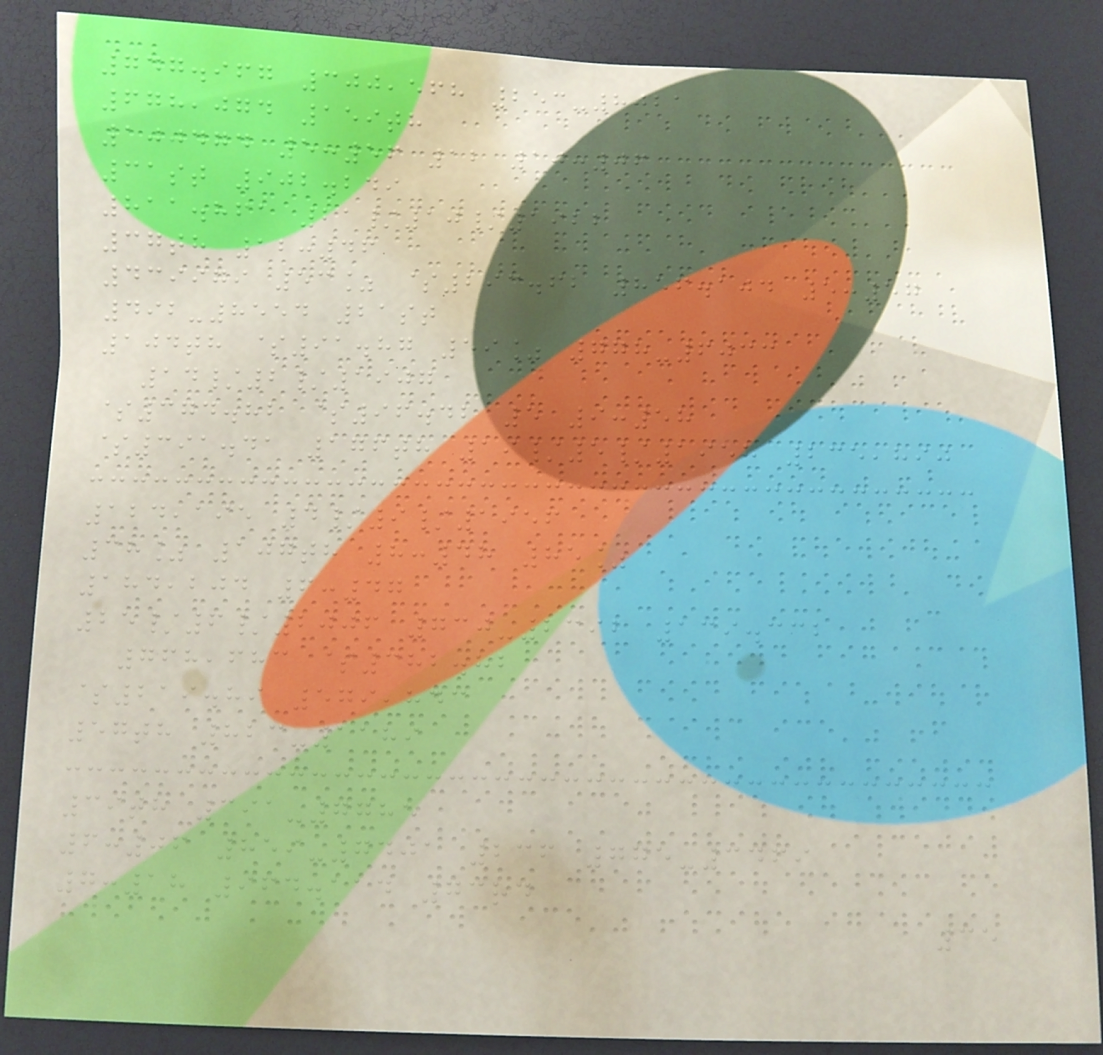747.967 300,568 253-8021
678,074 159th
100474 5:56 12 10:06
31st 902.249
811.861 21/10/1922
37th 12:46
439979 53% $293.62 856.104 5:57
492-8554 21st
104th $91.87 59% 778-6033
14/2/1907
$374.82 $96.42 5 9:58
$391.41 176th 19/5/1958 235,890
124,195 4/9/1956
38% 107th 8:48 85%
184,204 6:47
25/6/2006 730-2392 139.332
768,683 $382.82
$219.89 579,843
57th 823-1189
39th 391-7785
6:06 859-7401 236 775-3469
7:18 964.114 73rd
35
